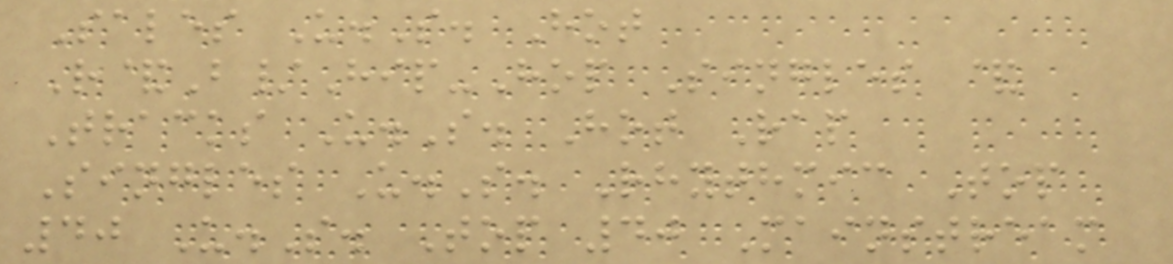Sales U.S. Hot
R&B/Hip-Hop Singles &
Tracks U.S. Hot Rap
Singles U.S. Rhythmic Top
40 U.S. Top 40 Mainstream
